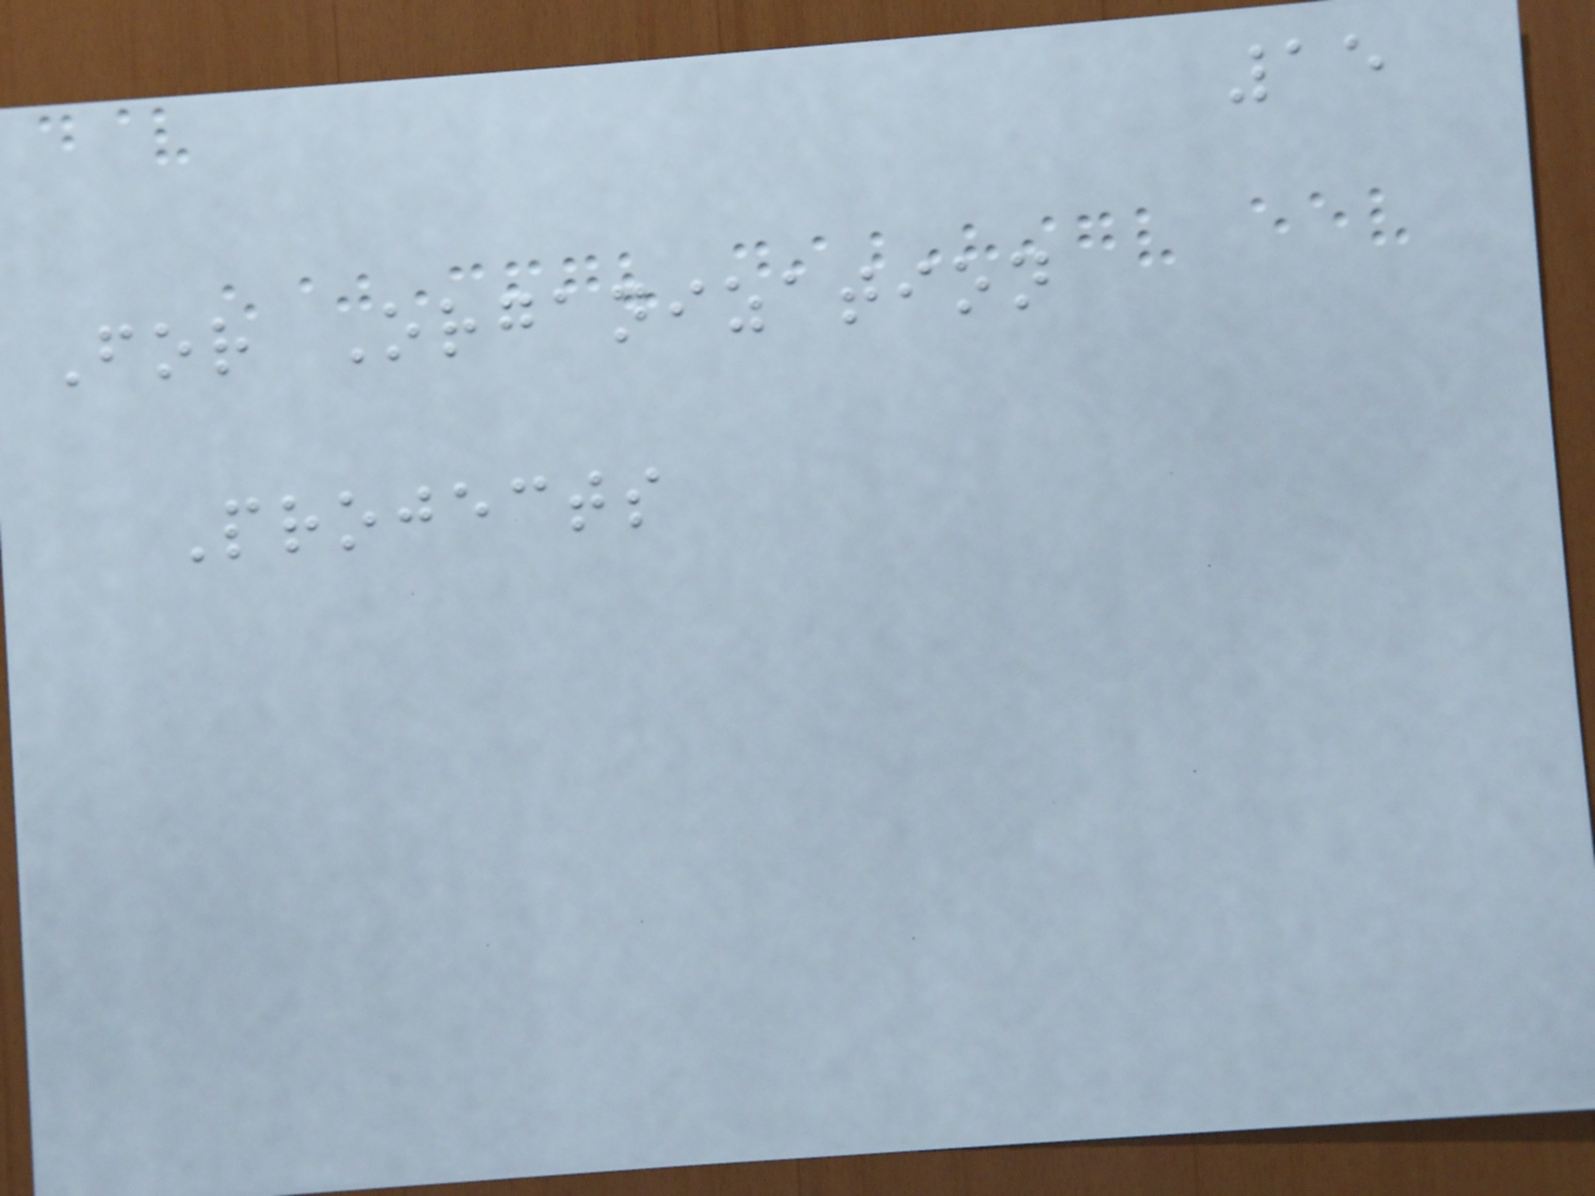15
For Organization
Projects
